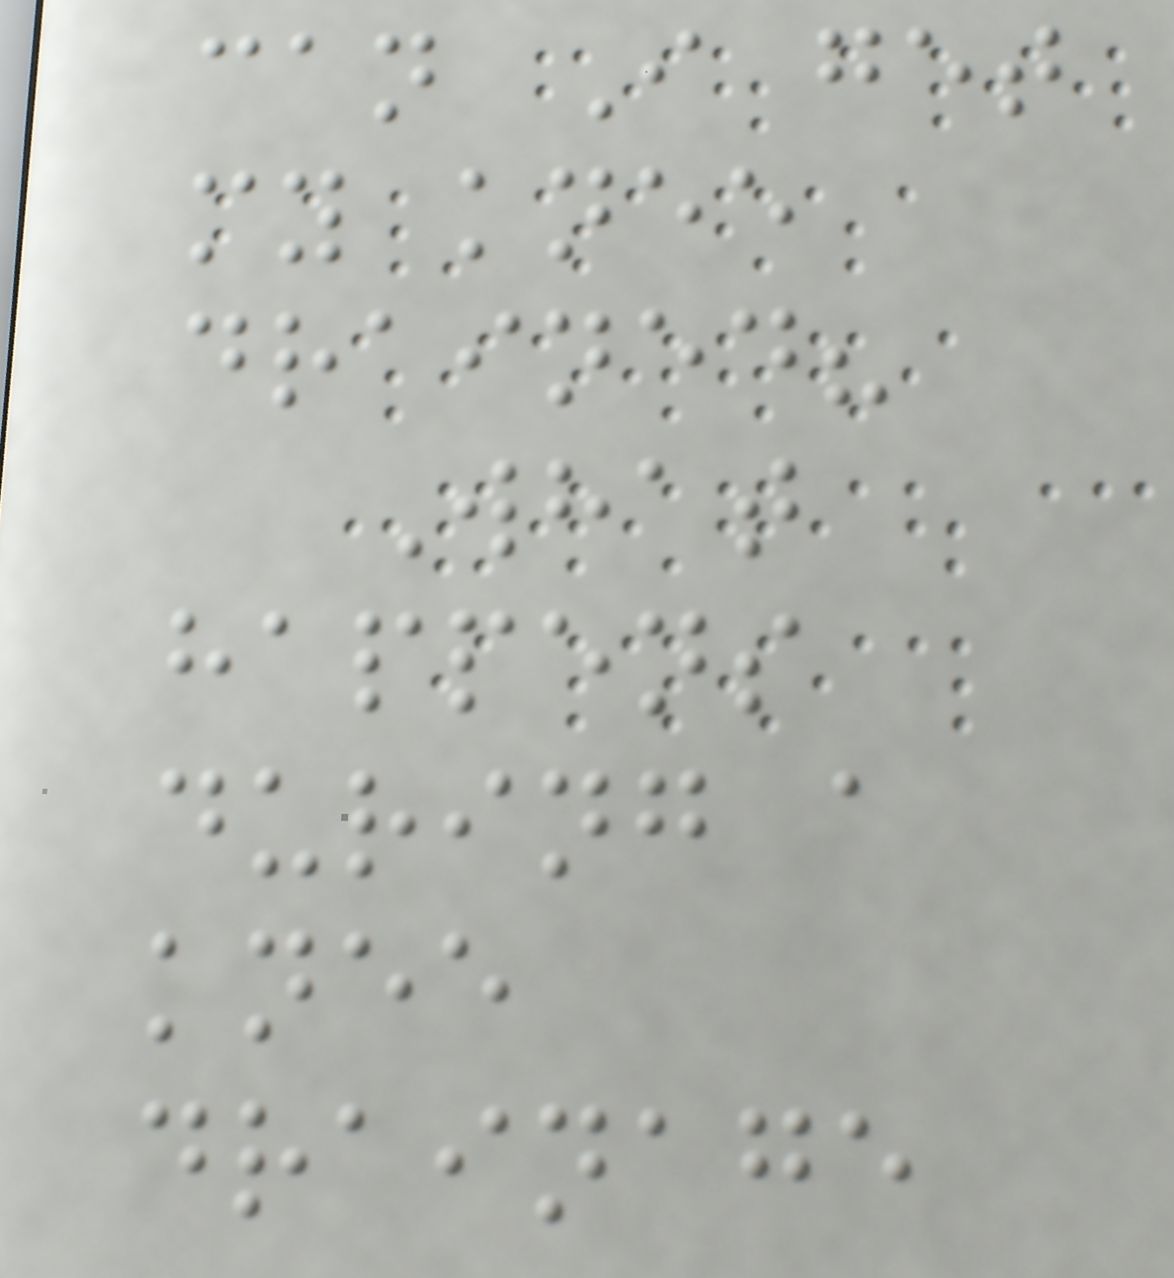can I get
my knee
drained?
What
happens
during a
knee
drainage
